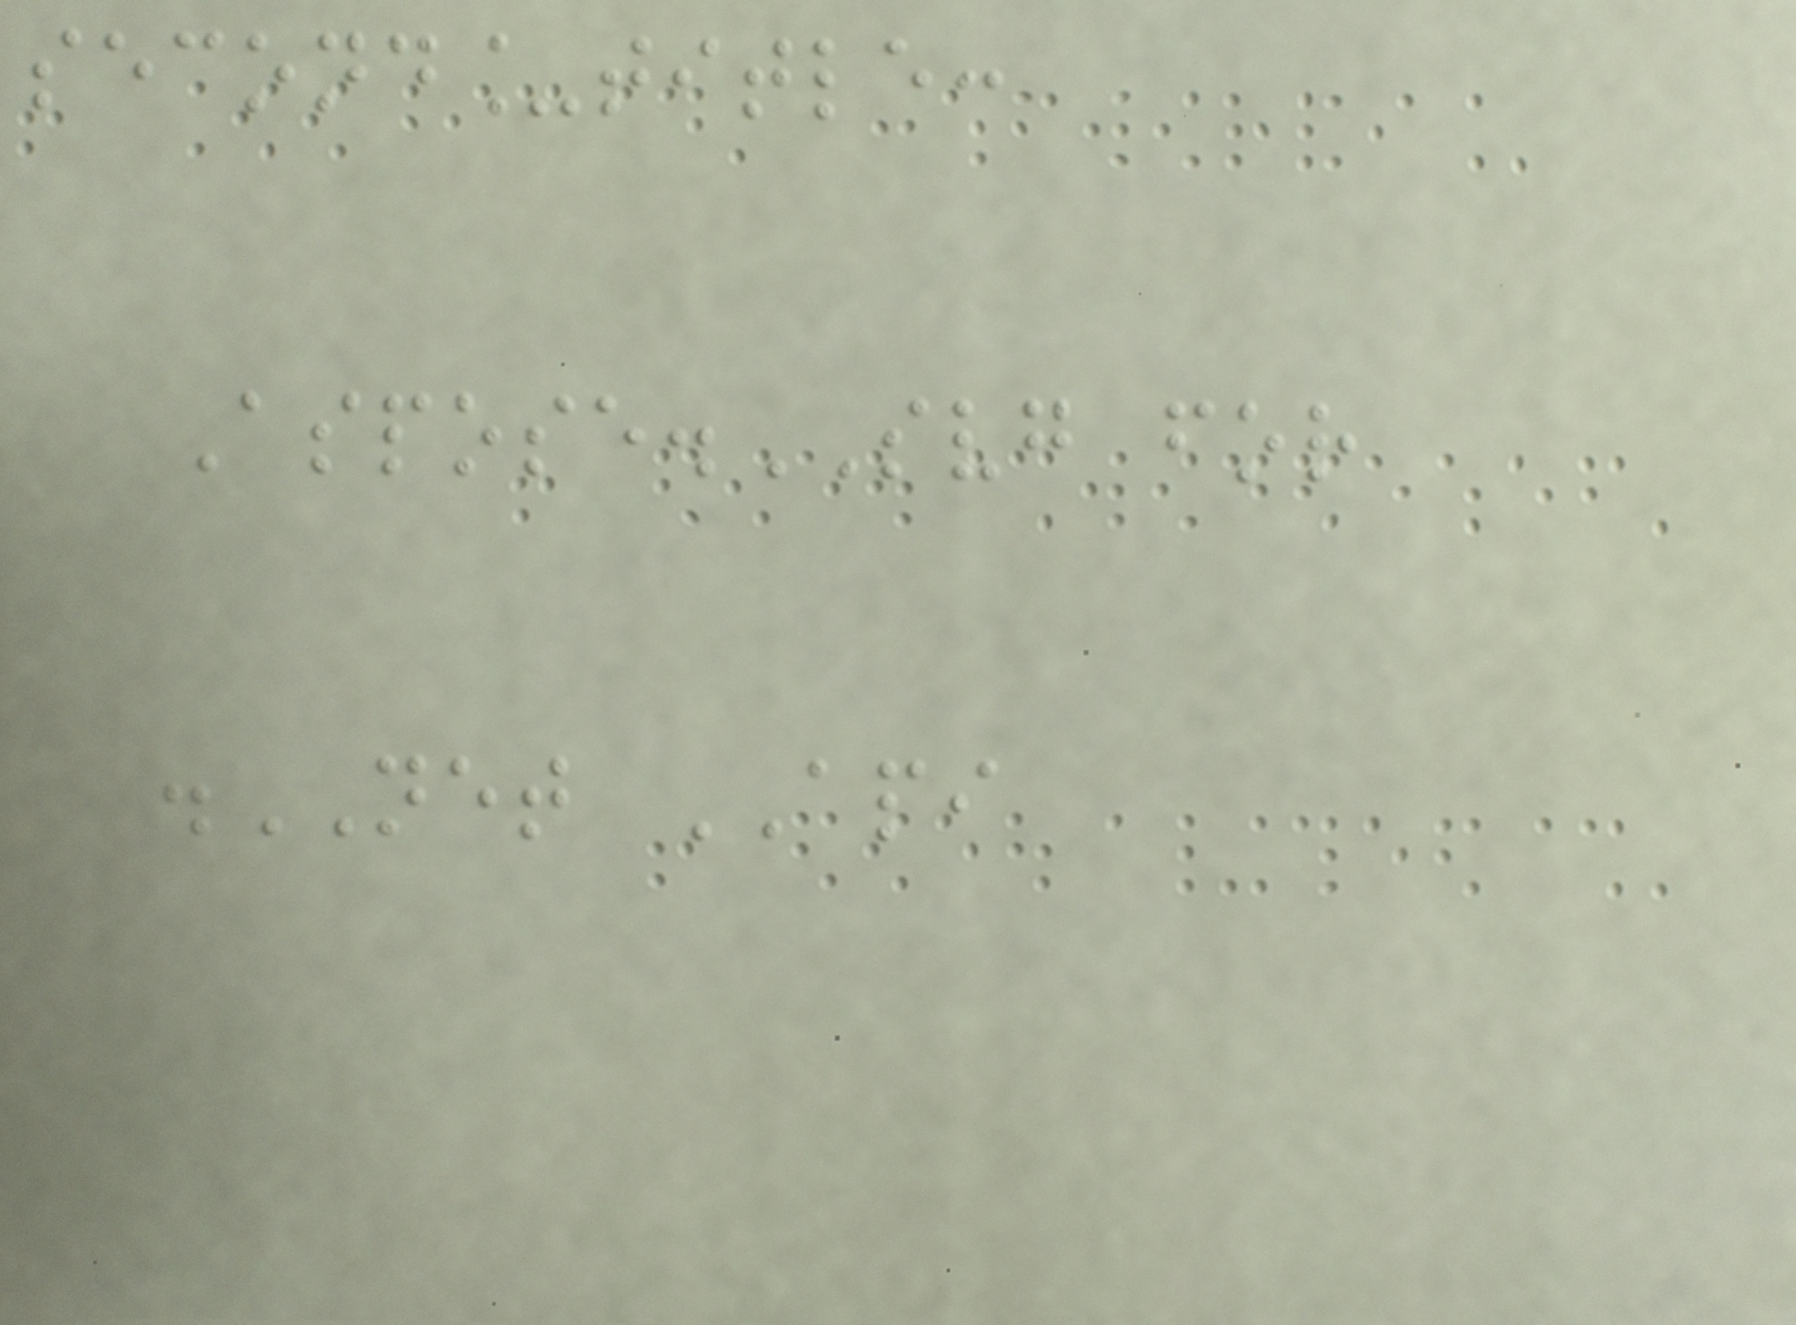second_title:
Aspose.SVG for
.NET API
